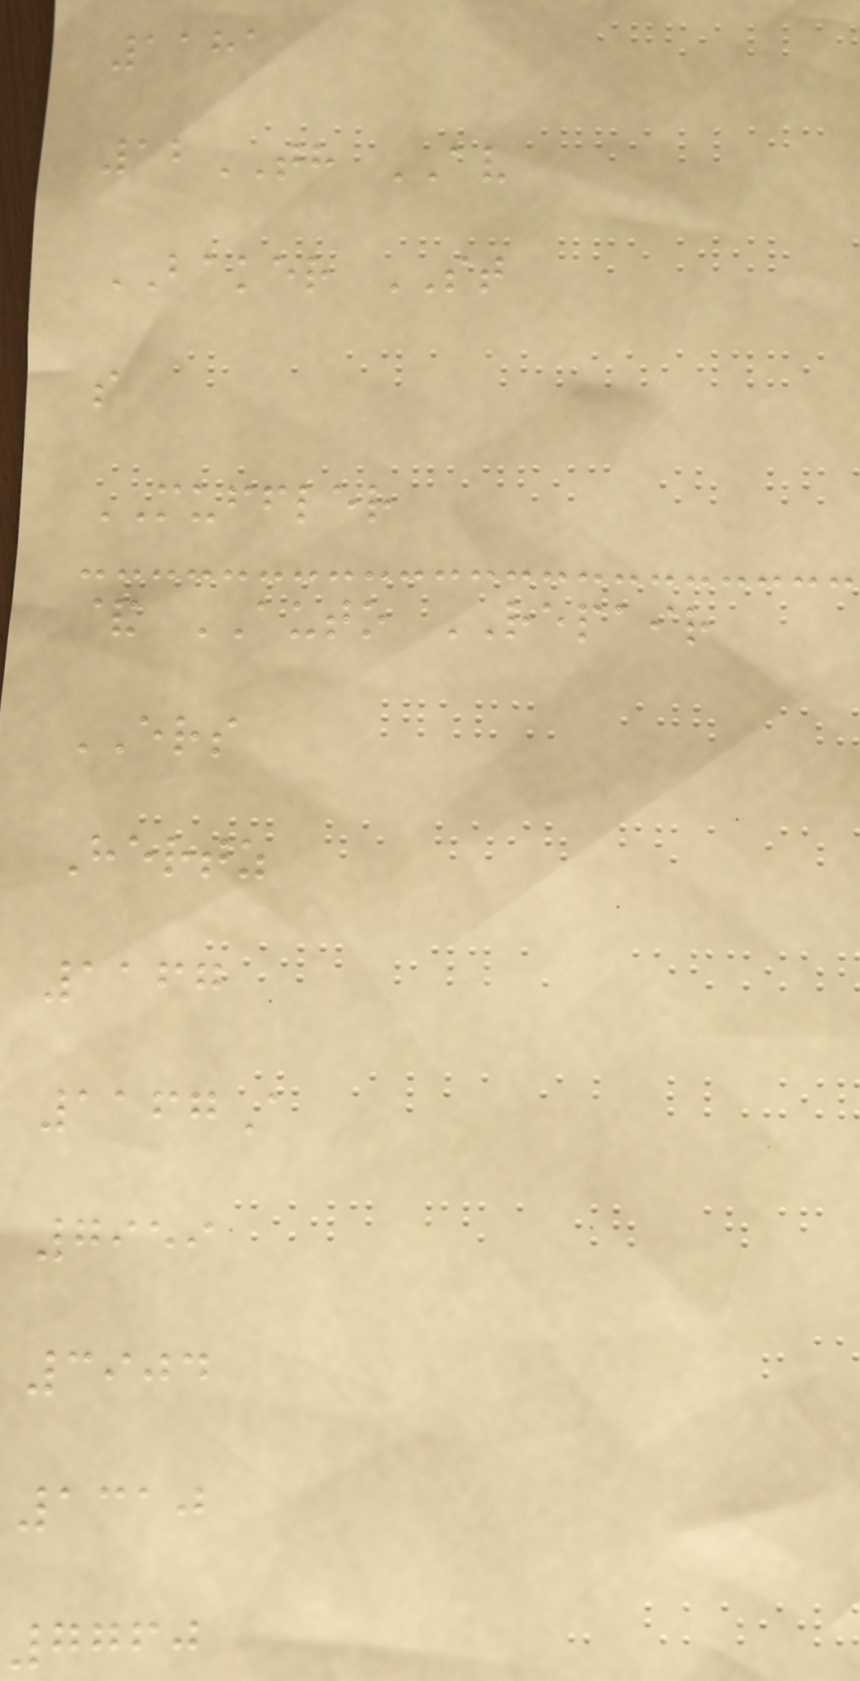1181
12TH AV
BAKER ST
s
MUFFLER
& AUTO REPAIR
ERS
Hertz
1167
1167A
7959
3904
1310
7760
